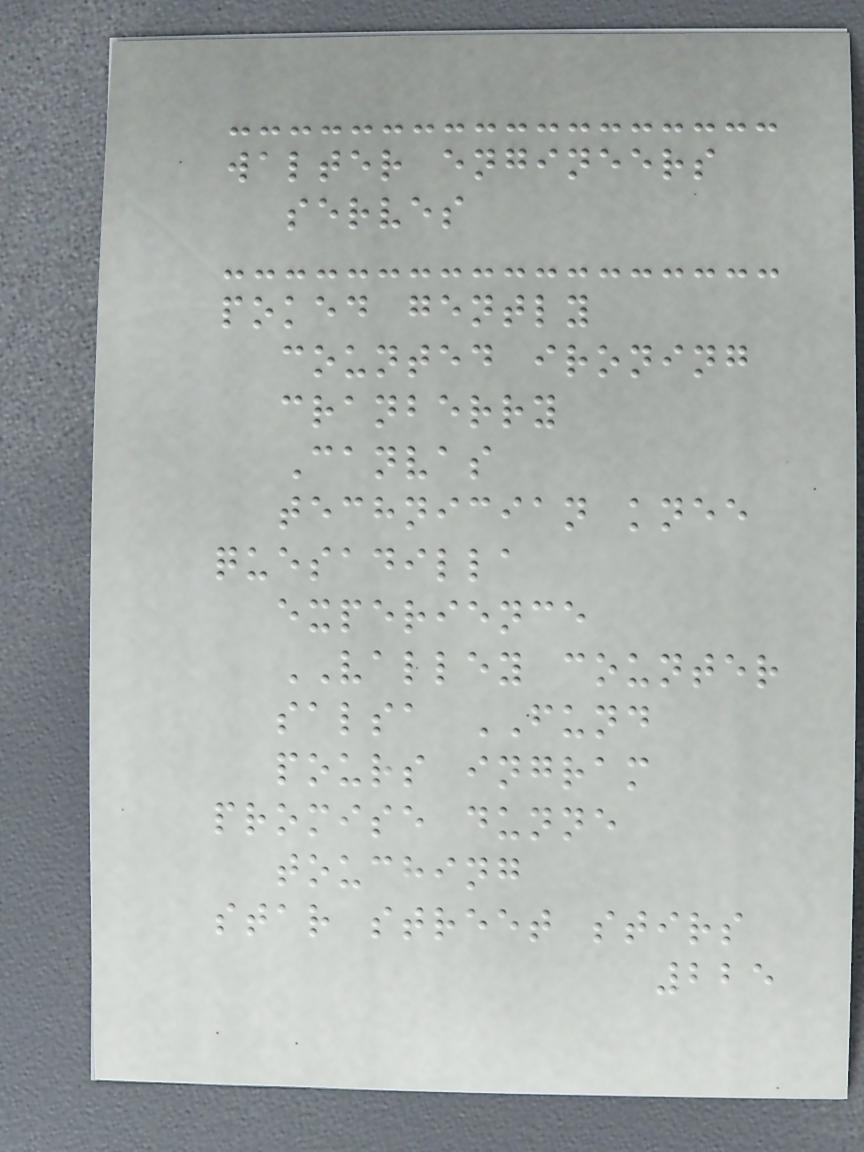walter engineers
serves
poked gently
counted ironing
cranberry
Canvas
technician knee
quesadilla
experience
VALLEY counter
salsa FUND
pours ingram
promise dunne
touching
star street stirs
225
